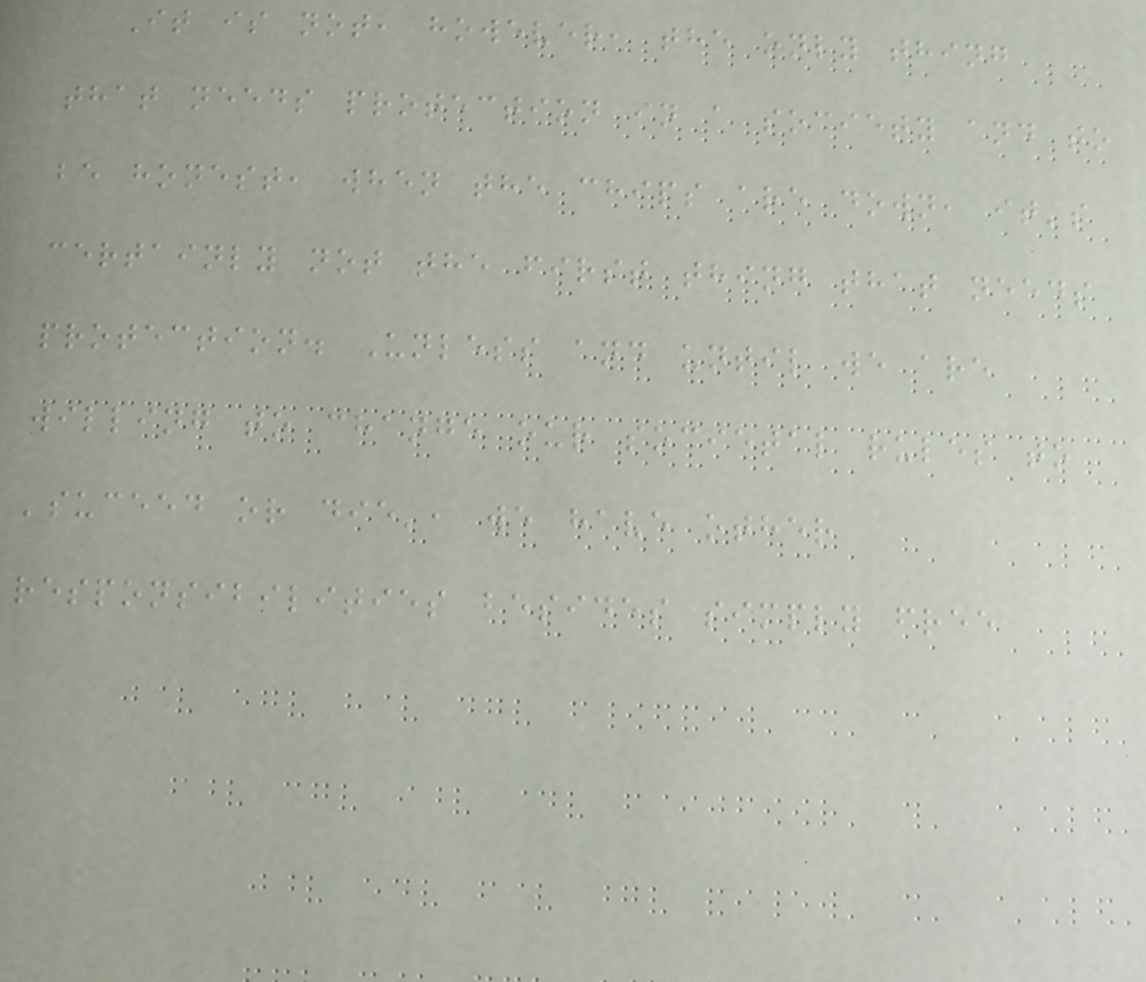It is not, however, the only thing
that needs protection in a society and to
be honest, when the chips are down, it's
certainly not the first thing that needs
protection. Unless and until we are
willing to change our societal rules to
'suceed or die', we have other
responsibilities besides simply free
